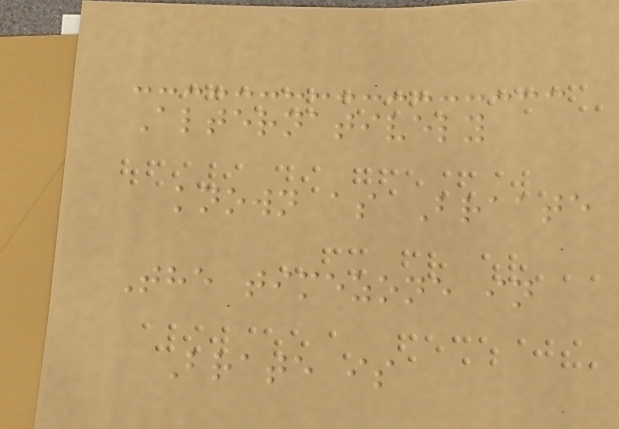Alternatively
known as Braate
The timezone in
Brate is
